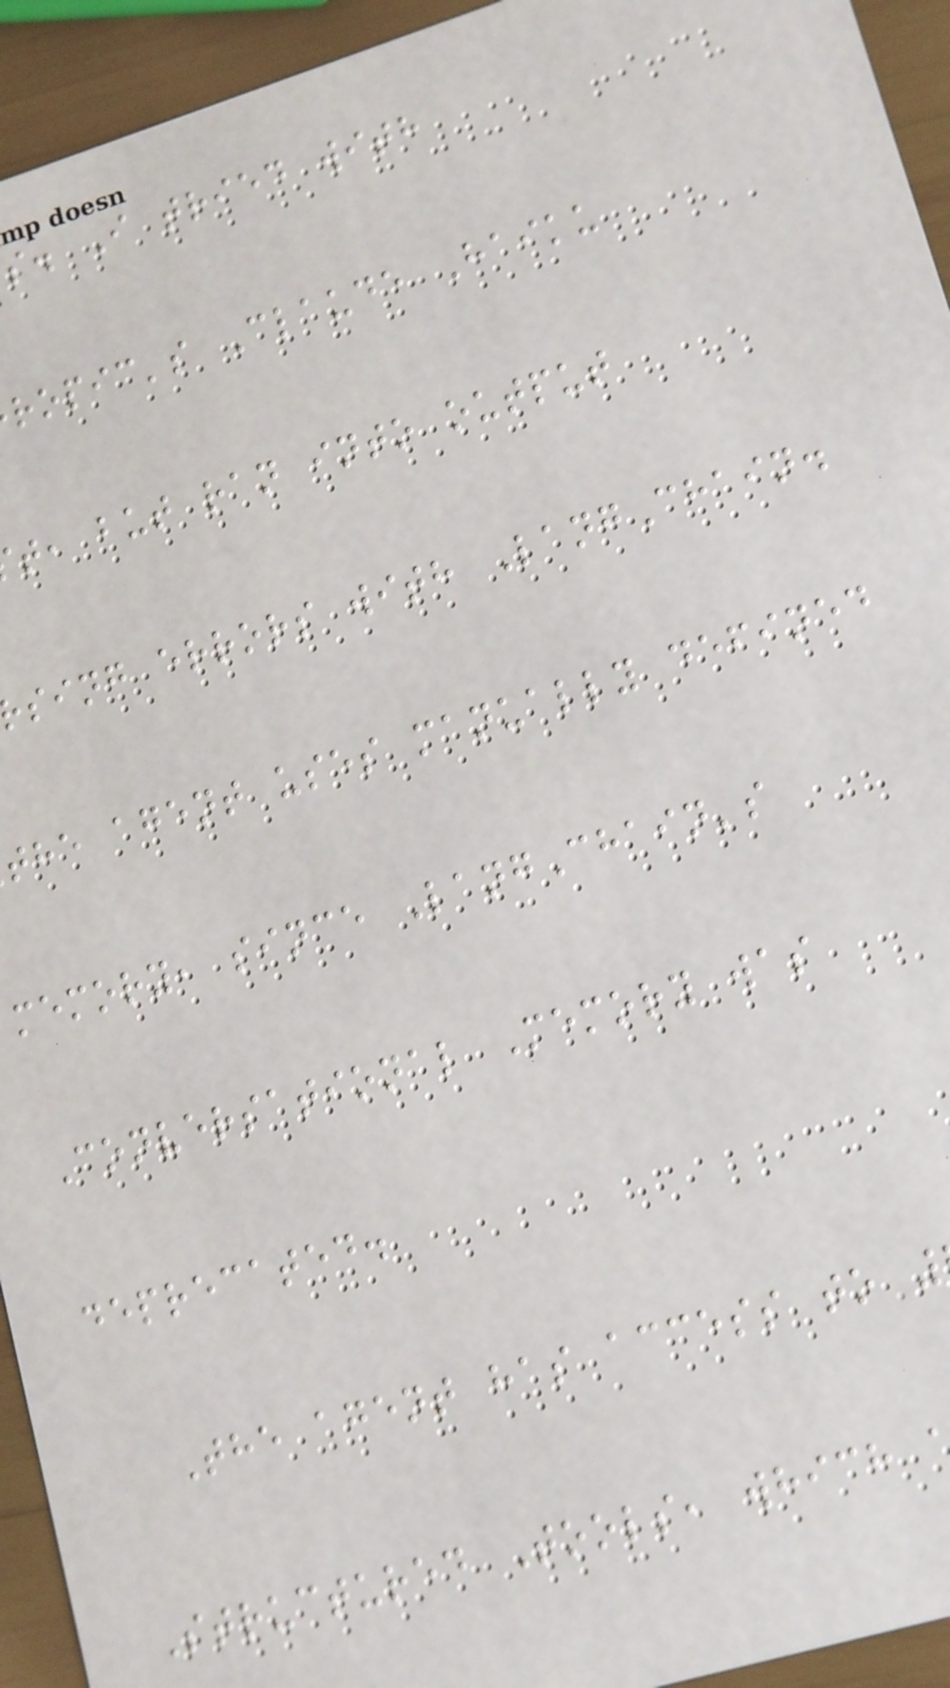s. I tried with
ropic's Claude Haiku
t, but ran into output
sing errors with LangChain.
the agent uses manually defined
memory, since LangChain's
Conversational Memory was
deprecated.
The agent has access to
Structured Tools, which
